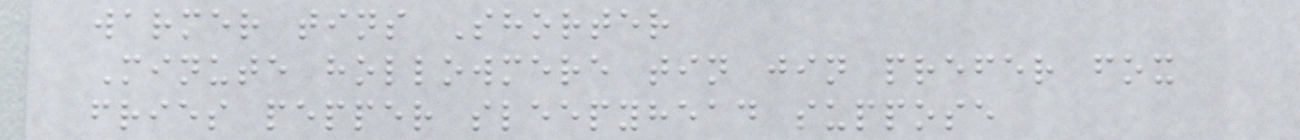warmer tins Shorter
Minute hollowmere tin jin prefer fox
fries pepper sleepyhead suppose
